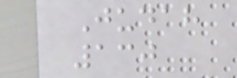Judah
130
